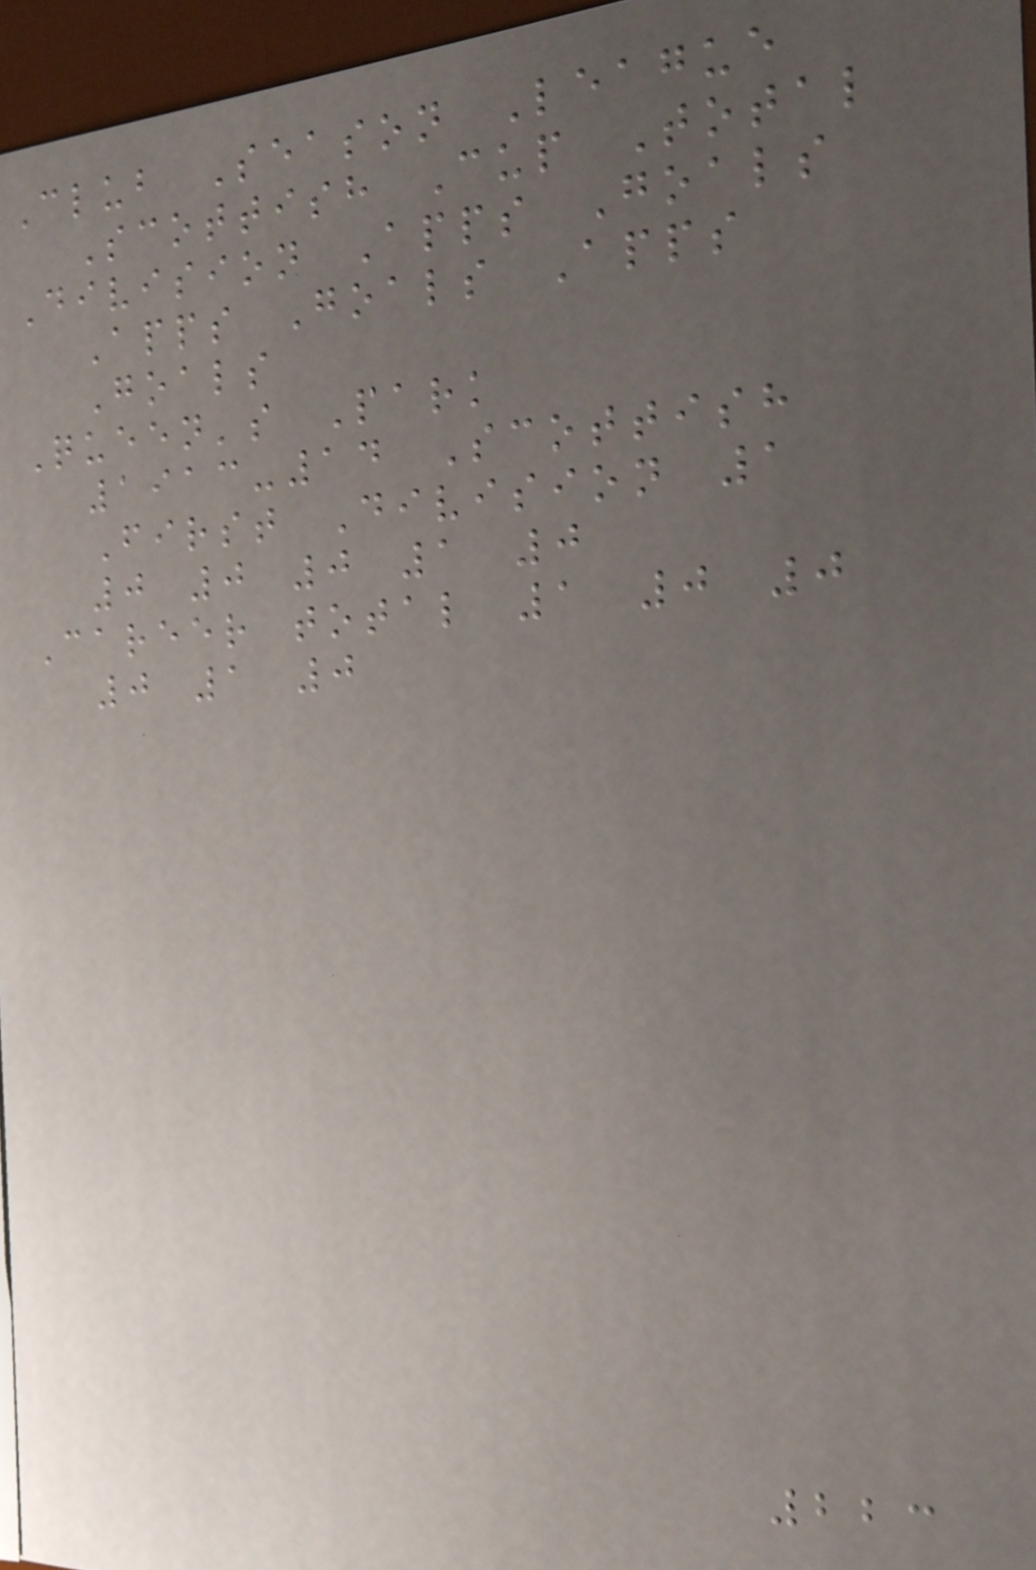Club Season League
Scottish Cup Total
Division Apps Goals
Apps Goals Apps
Goals
Queen's Park
1913-14 Scottish
First Division 1
0 0 0 1 0
Career total 1 0 0
0 1 0
223
